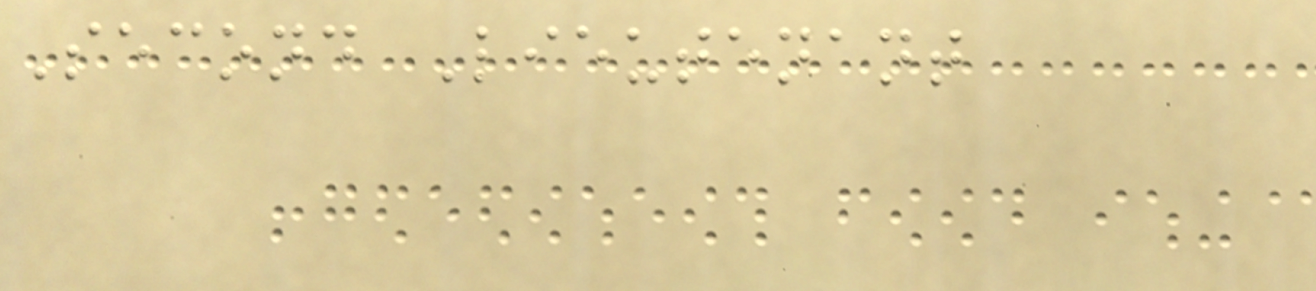Second Lieutenant
